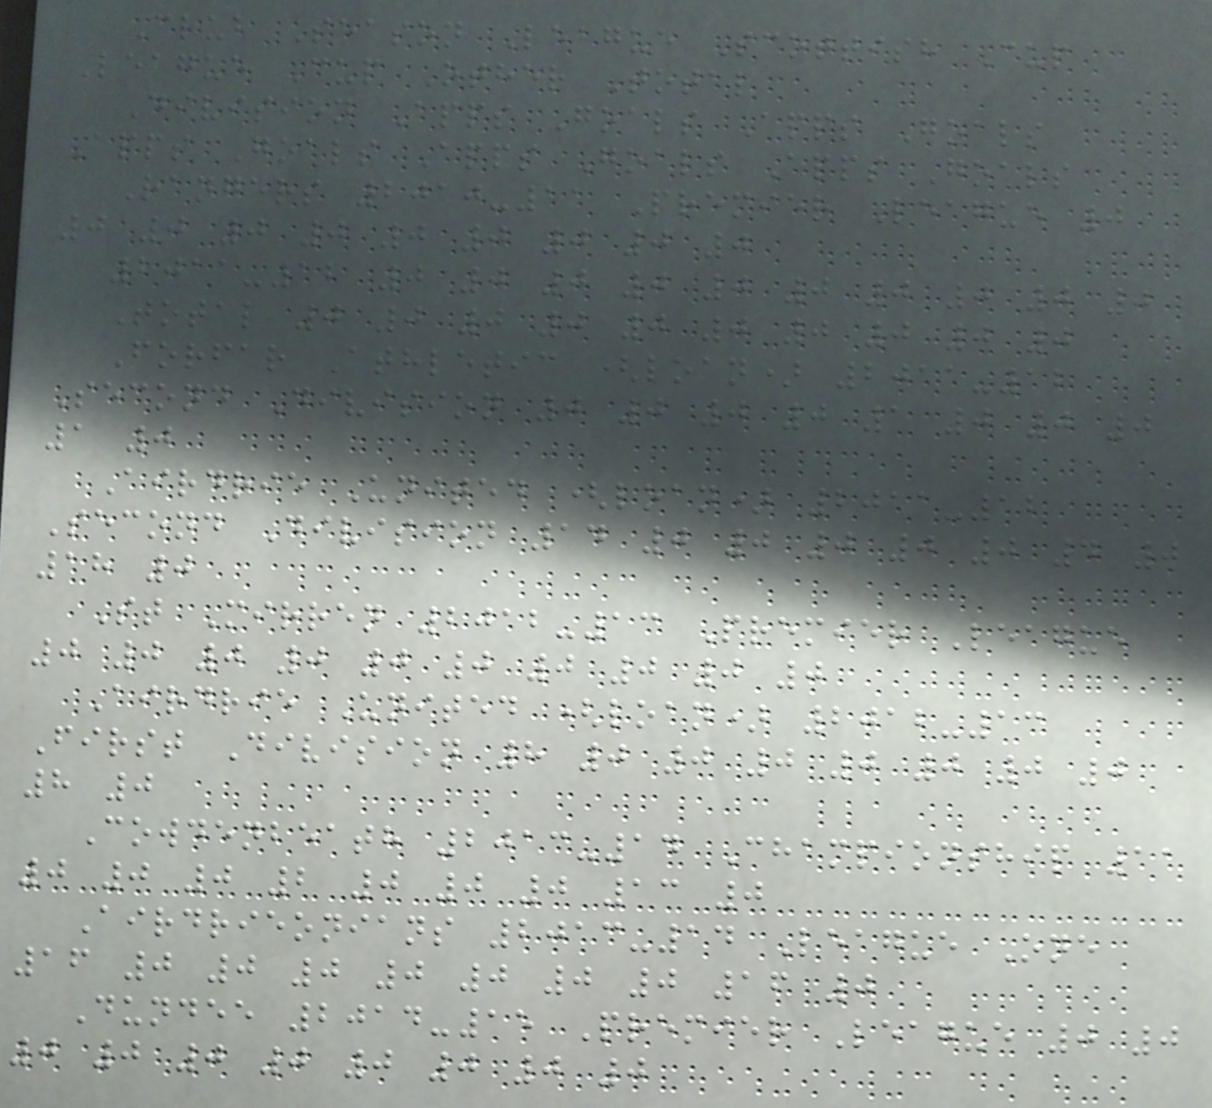Club Season League Scottish Cup
League Cup Other Total
Division Apps Goals Apps Goals
Apps Goals Apps Goals Apps Goals
Rangers 2010-11 Premier League 0
0 0 0 0 0 0 0 0 0
2011-12 0 0 0 0 0 0 0 0 0 0
Total 0 0 0 0 0 0 0 0 0 0
Forfar Athletic (loan) 2011-12
Second Division 0 0 0 0 1 0 0 0
1 0
Airdrie United (loan) 2011-12
Second Division 14 0 0 0 0 0 4 0
18 0
St Mirren 2012-13 Premier League
0 0 0 0 0 0 0 0 0 0
Airdrie United (loan) 2012-13
First Division 8 0 0 0 0 0 0 0
8 0
Cowdenbeath 2013-14 Championship 11
0 0 0 2 0 0 0 13 0
Airdrieonians 2013-14 League One
16 0 0 0 0 0 0 0 16 0
Dundee 2014-15 Premier League 0 0
0 0 0 0 0 0 0 0
